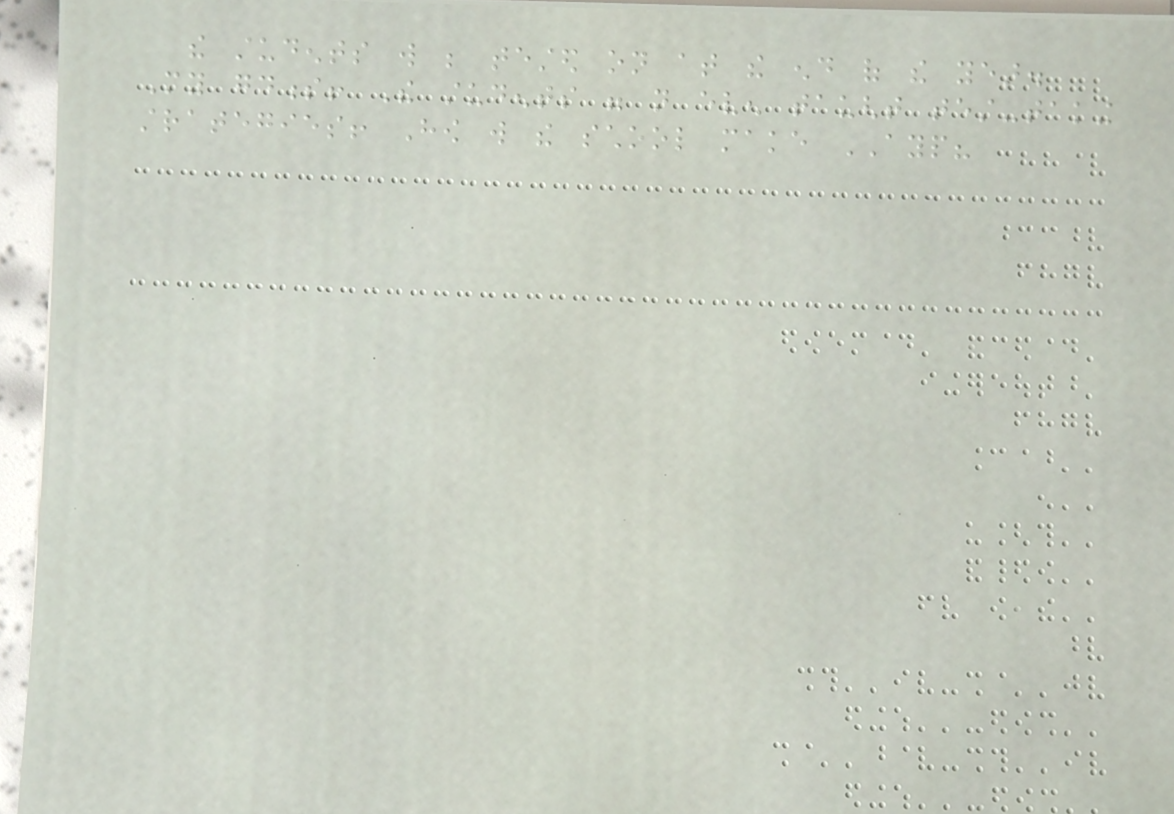the students will be tested on at the end of the year.
My goodness! The students were not even taught test-taking
strategies! How will the school make AYP?
